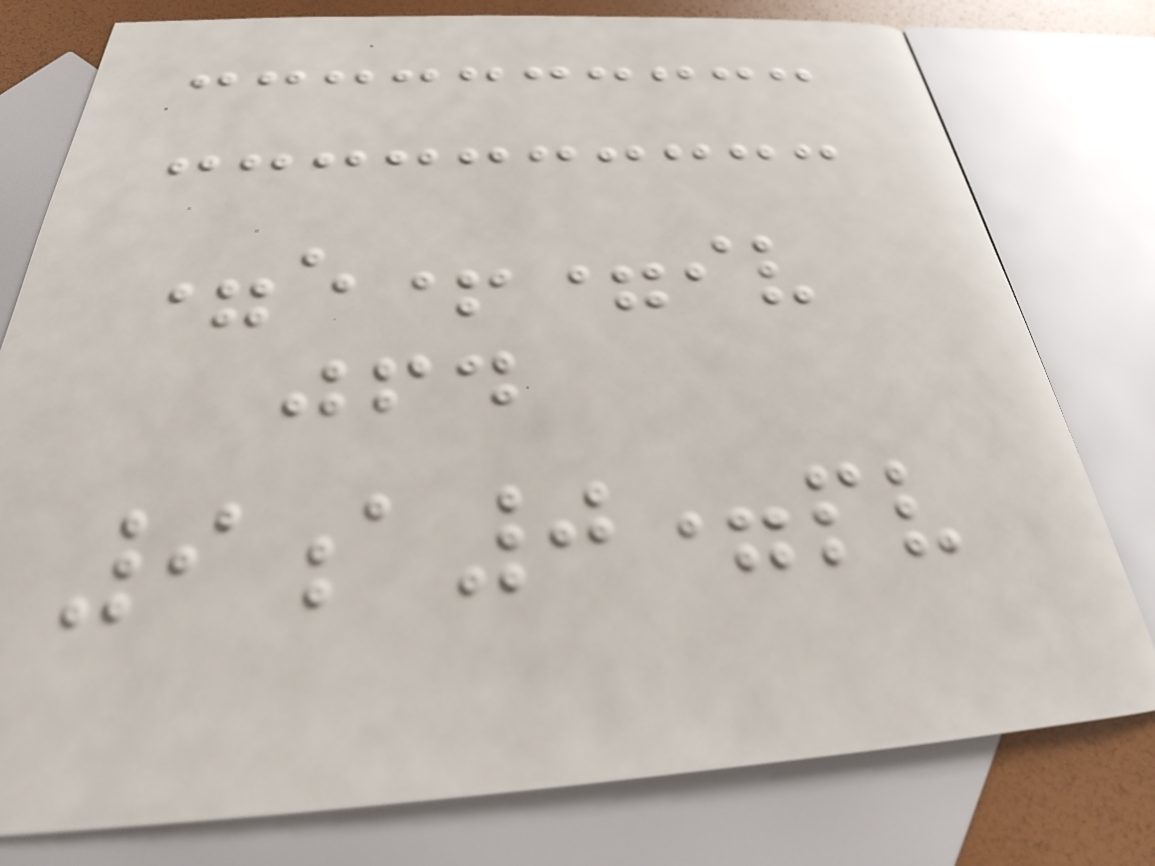=e+=iv
jfd
9a0=pv
